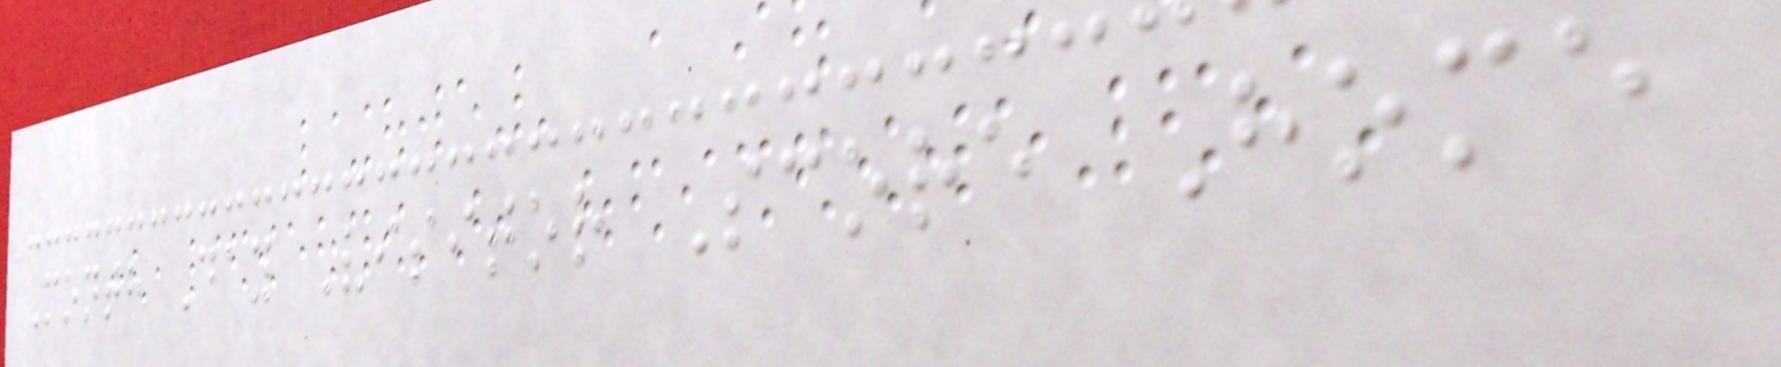Month Day Visitor Score Home
